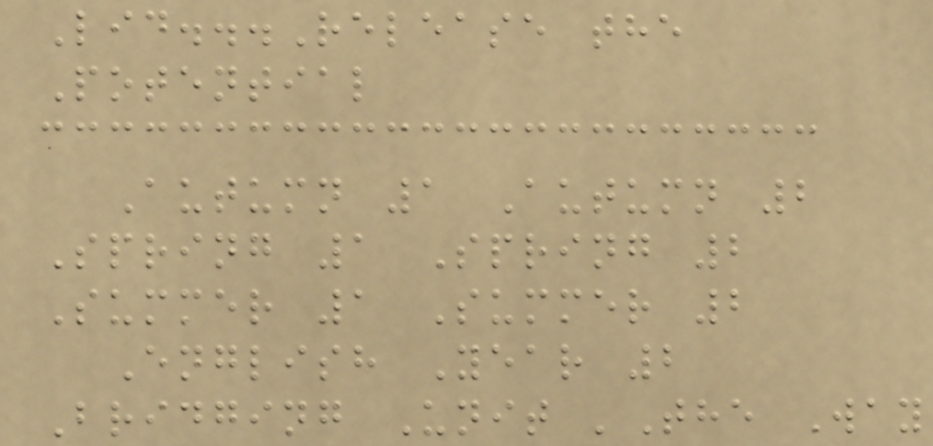Lid...Release the
Potential
Autumn 1 Autumn 2
Spring 1 Spring 2
Summer 1 Summer 2
English Year 2
Bridging Unit 'The Way
